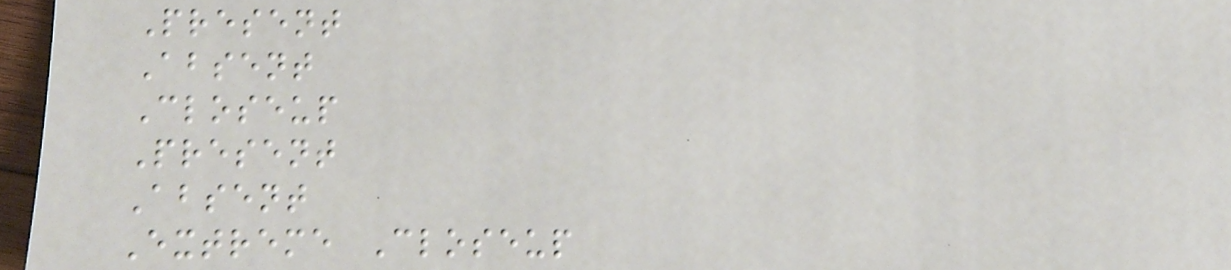Present
Absent
Closeup
Present
Absent
Extreme Closeup
